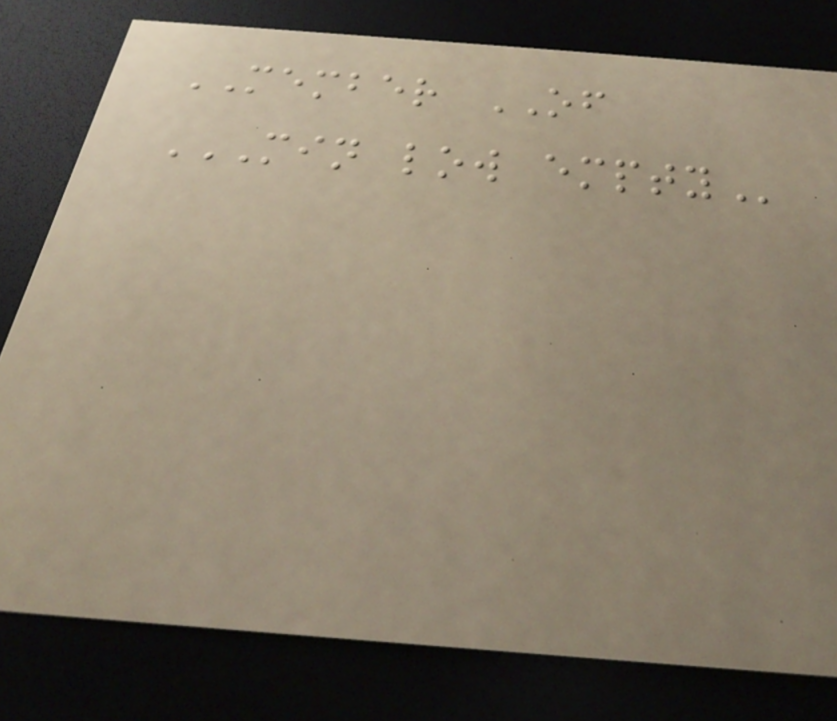MEMBER OF
MIN LOW EMPTY
